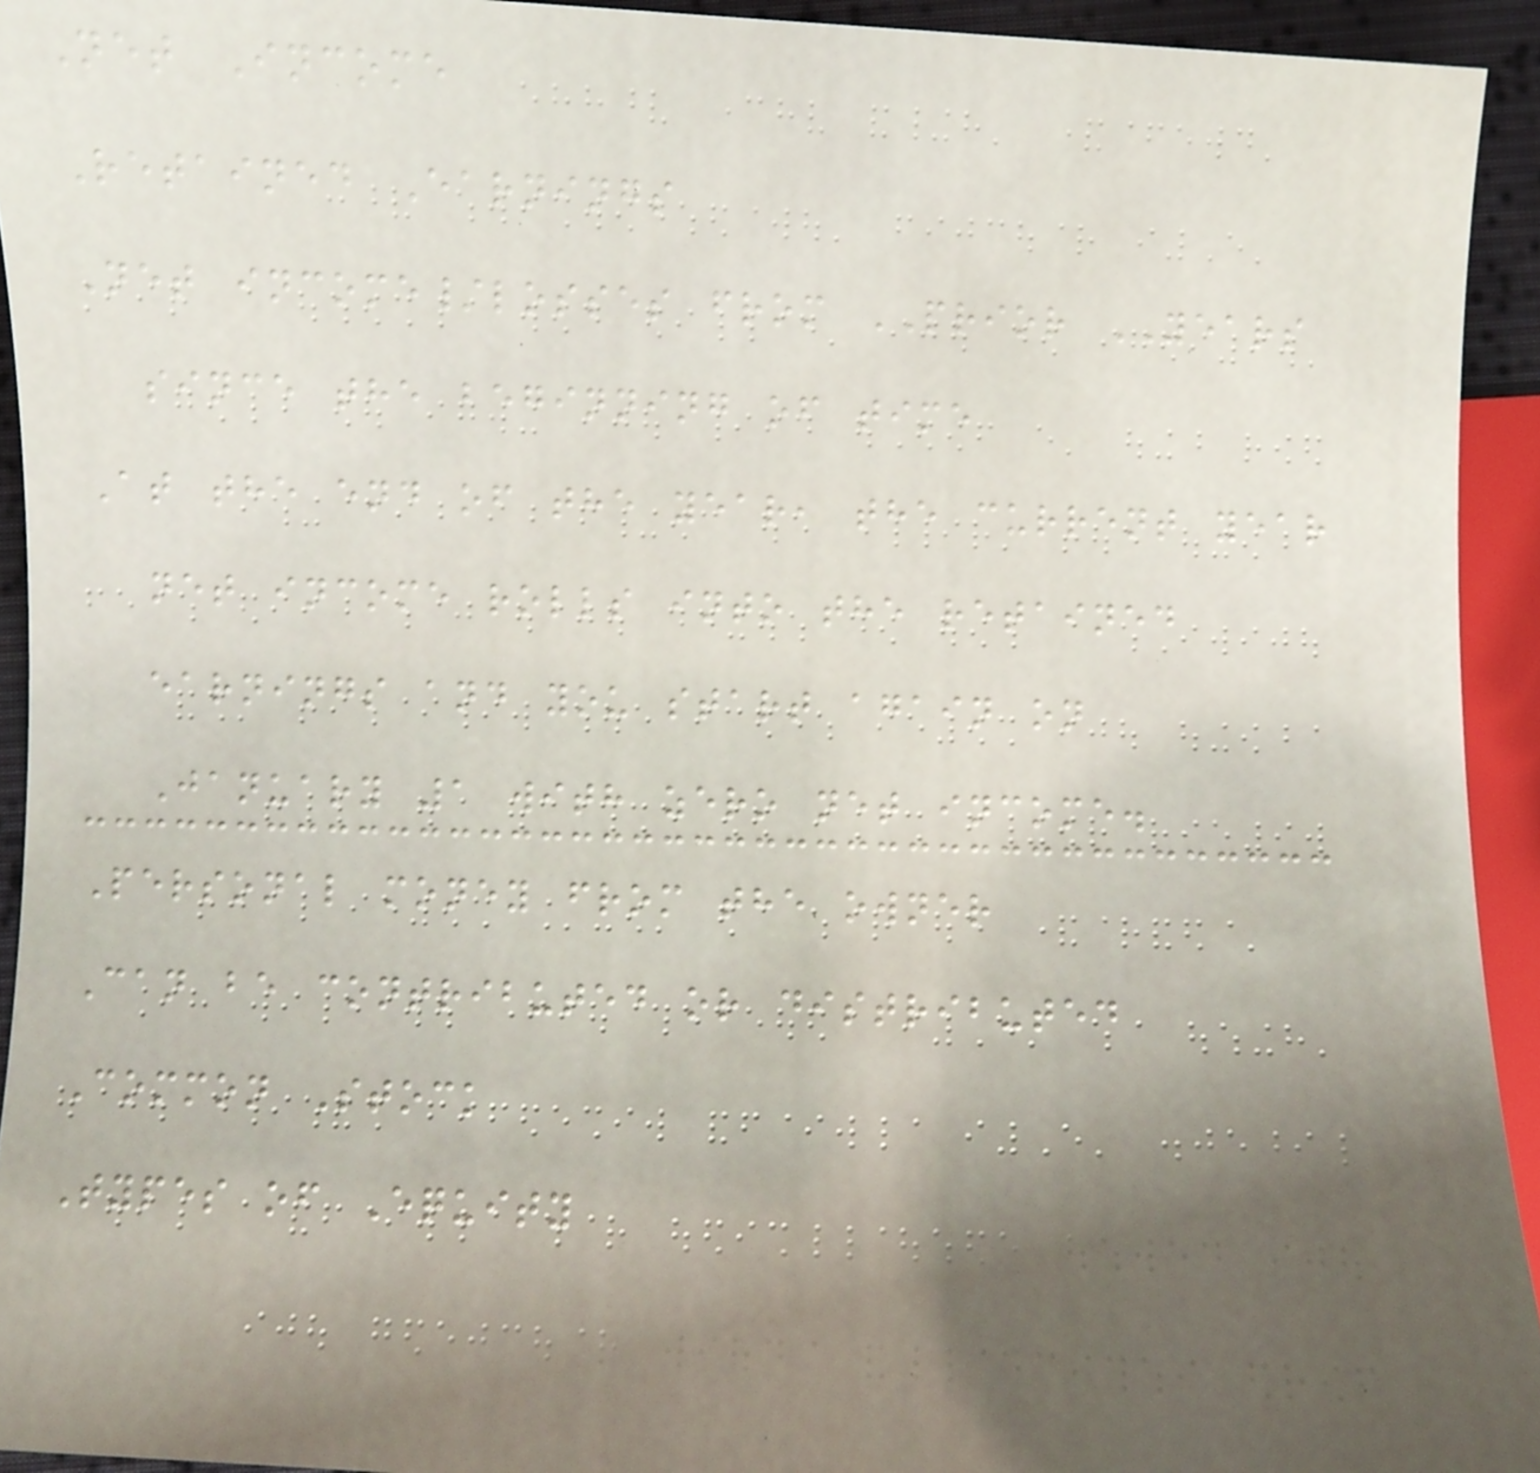Net Income
Retained Earnings
Net income/losses from PRIOR YEARS
since the beginning of time
At the end of the year, the current year
net income rolls into the retained
earnings and you start again on
January 1 with zero net income.
Personal money from the owner
Can be contributed or distributed
Common Stock
Types of Equity
